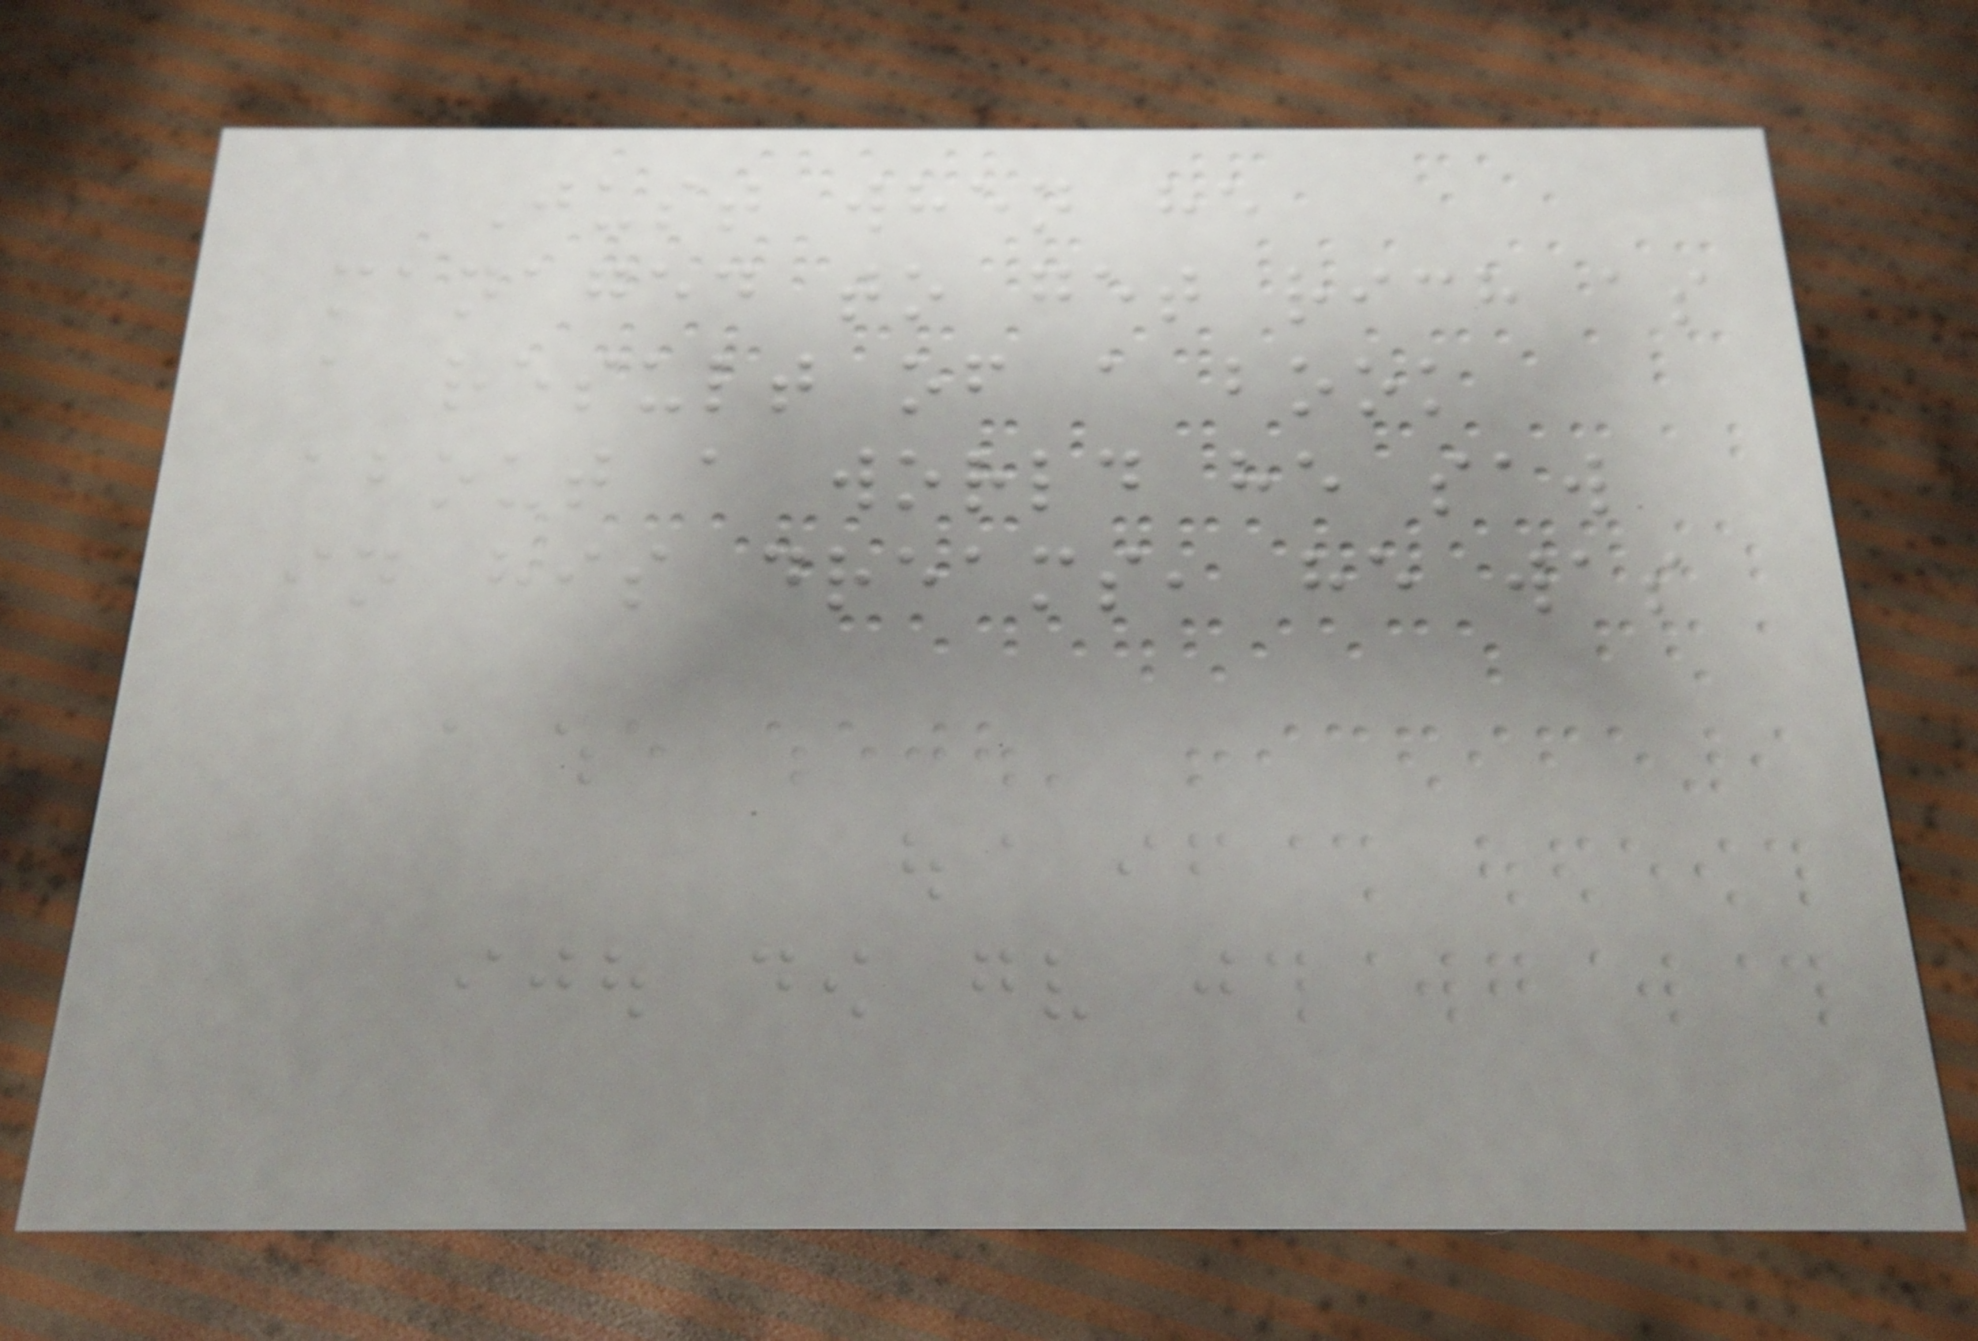Just when he
managed to get rich as
a result of a book
about a world he saw
in his dreams, he was
